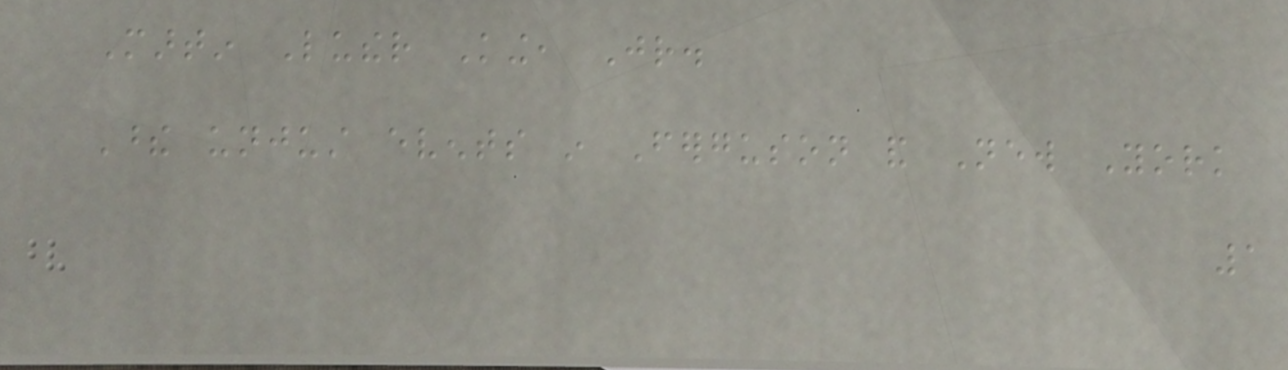Martin Luther King, Jr.
These unjust events in Ferguson and New York
1
